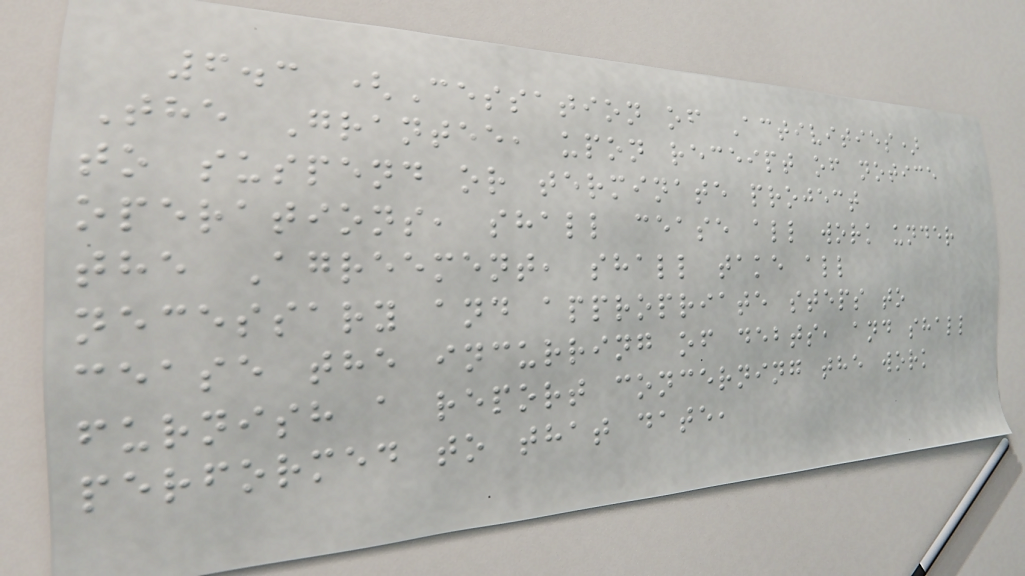6.3 (Cessation of Activities)
The Grantee, upon receipt of notice
to suspend or terminate project
operations, shall cease all work under
the Agreement, shall take all
necessary and appropriate steps to
cease the incurring of debts, and shall
furnish a report concerning the work
performed to that date,
